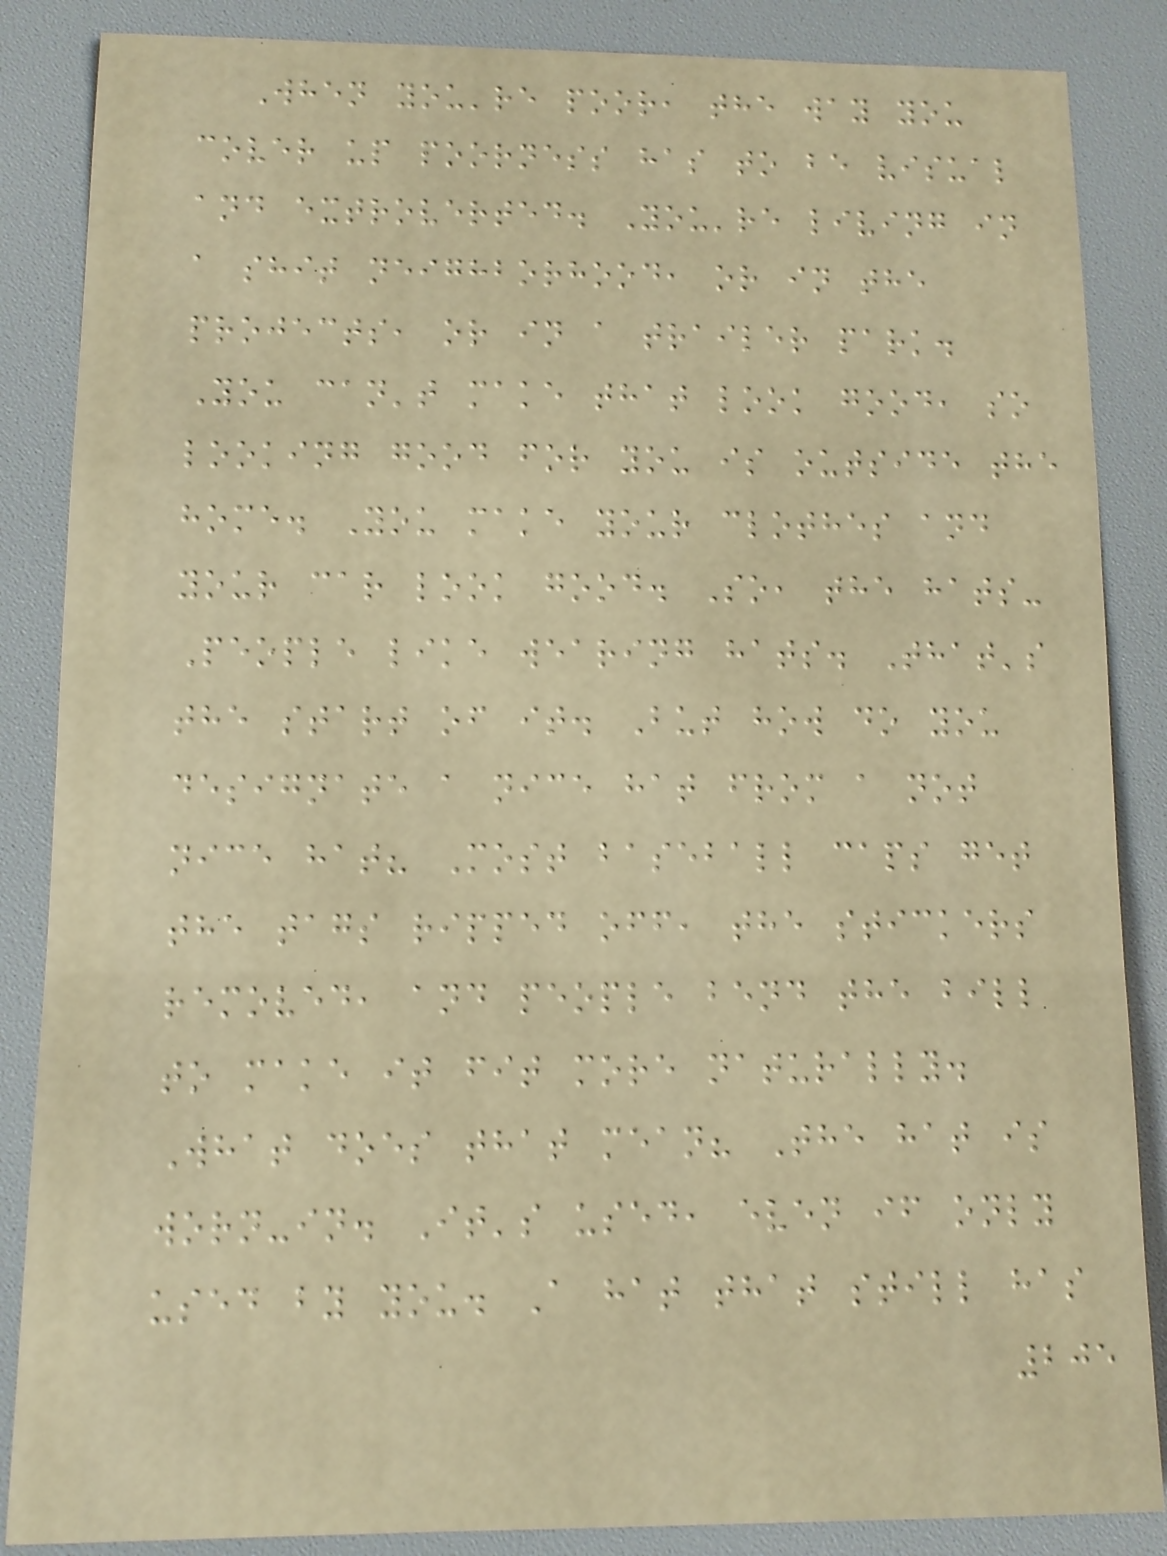When you're poor, the way you
cover up poorness has to be visual
and extroverted. You're living in
a shit neighborhood, or in the
projects, or in a trailer park.
You can't make that look good, so
looking good for you is outside the
home. You make your clothes and
your car look good. So, the hats-
People like wearing hats. That's
the start of it. But how do you
designate a nice hat from a not
nice hat? Most baseball caps get
the tags ripped off, the stickers
removed, and people bend the bill
to make it fit more naturally.
What does that mean? The hat is
worn-in. It's used, even if only
used by you. A hat that still has
205
